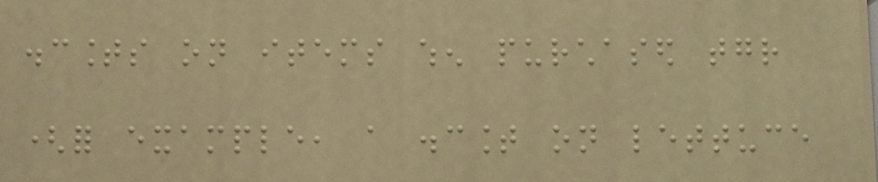discounts on items when purchased together
(for example, a discount on lettuce
